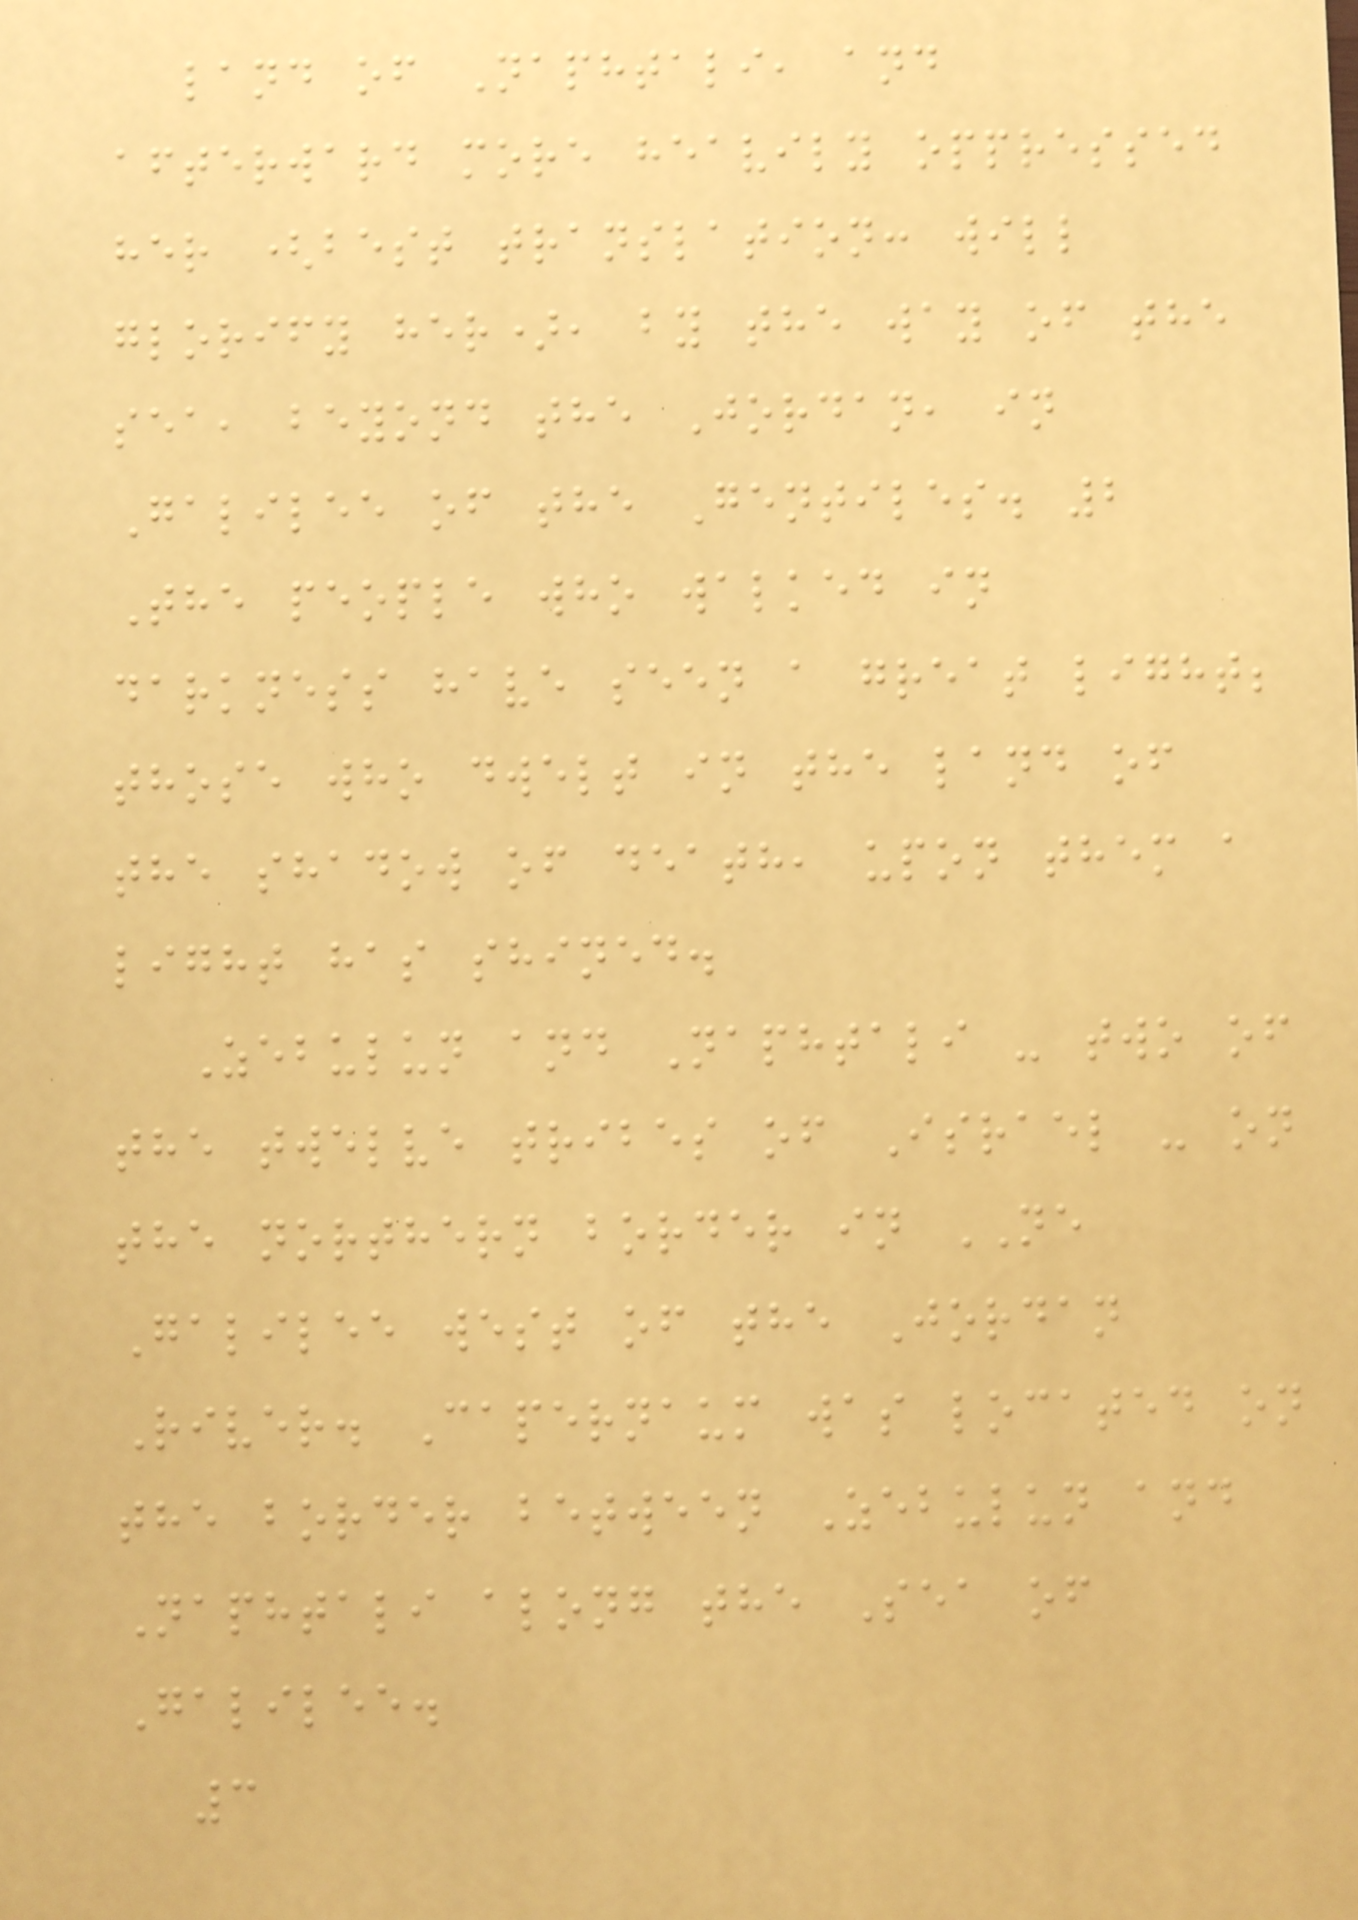land of Naphtali, and
afterward more heavily oppressed
her (best translation: will
glorify her), by the way of the
sea, beyond the Jordan, in
Galilee of the Gentiles. 2
The people who walked in
darkness have seen a great light;
those who dwelt in the land of
the shadow of death, upon them a
light has shined.
Zebulun and Naphtali - two of
the twelve tribes of Israel - on
the northern border in NE
Galilee west of the Jordan
River. Capernaum was located on
the border between Zebulun and
Naphtali along the Sea of
Galilee.
3
